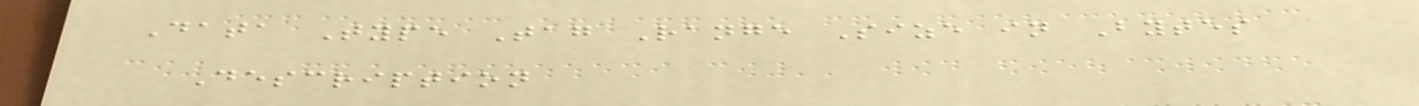Data Type Tag Range Size in Bytes
Description
